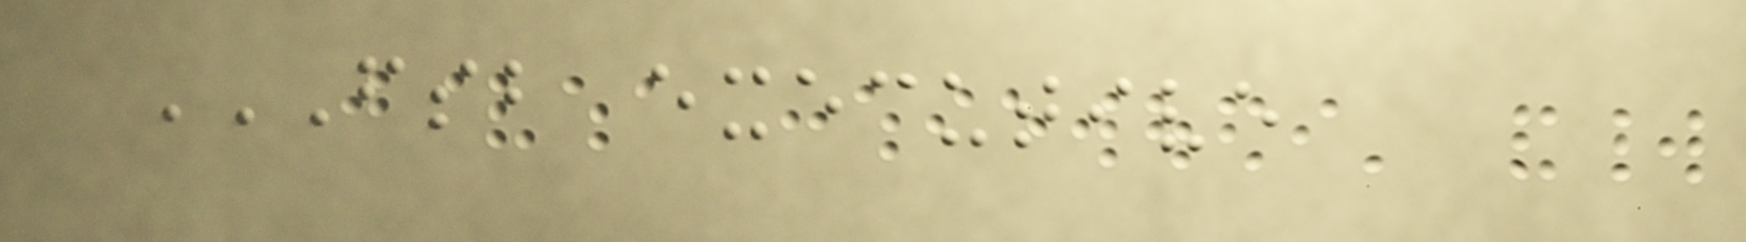FSB EXECUTIVE
